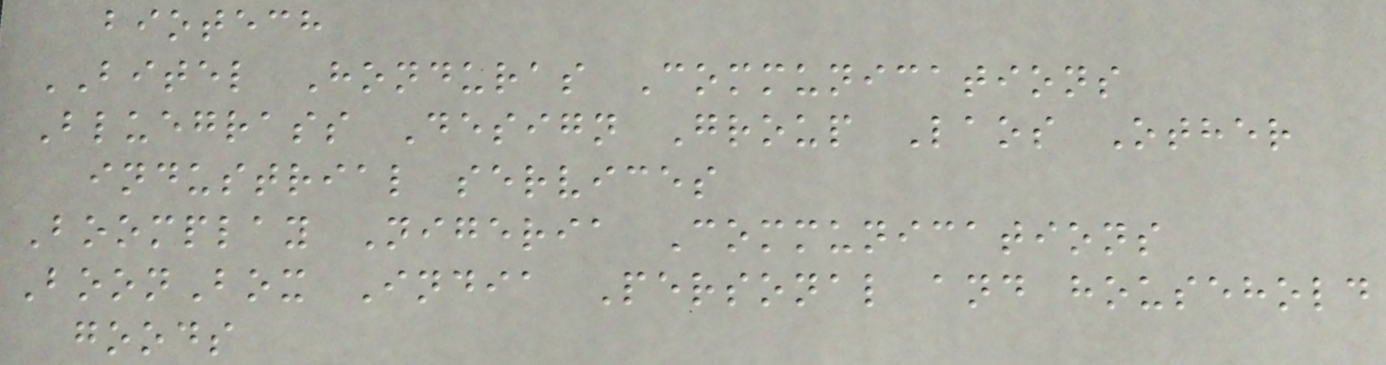biotech
BITEL Honduras Communications
Bluegrass Design Group Laos Other
industrial services
Boomplay Nigeria Communications
BoonBox India Personal and household
goods
